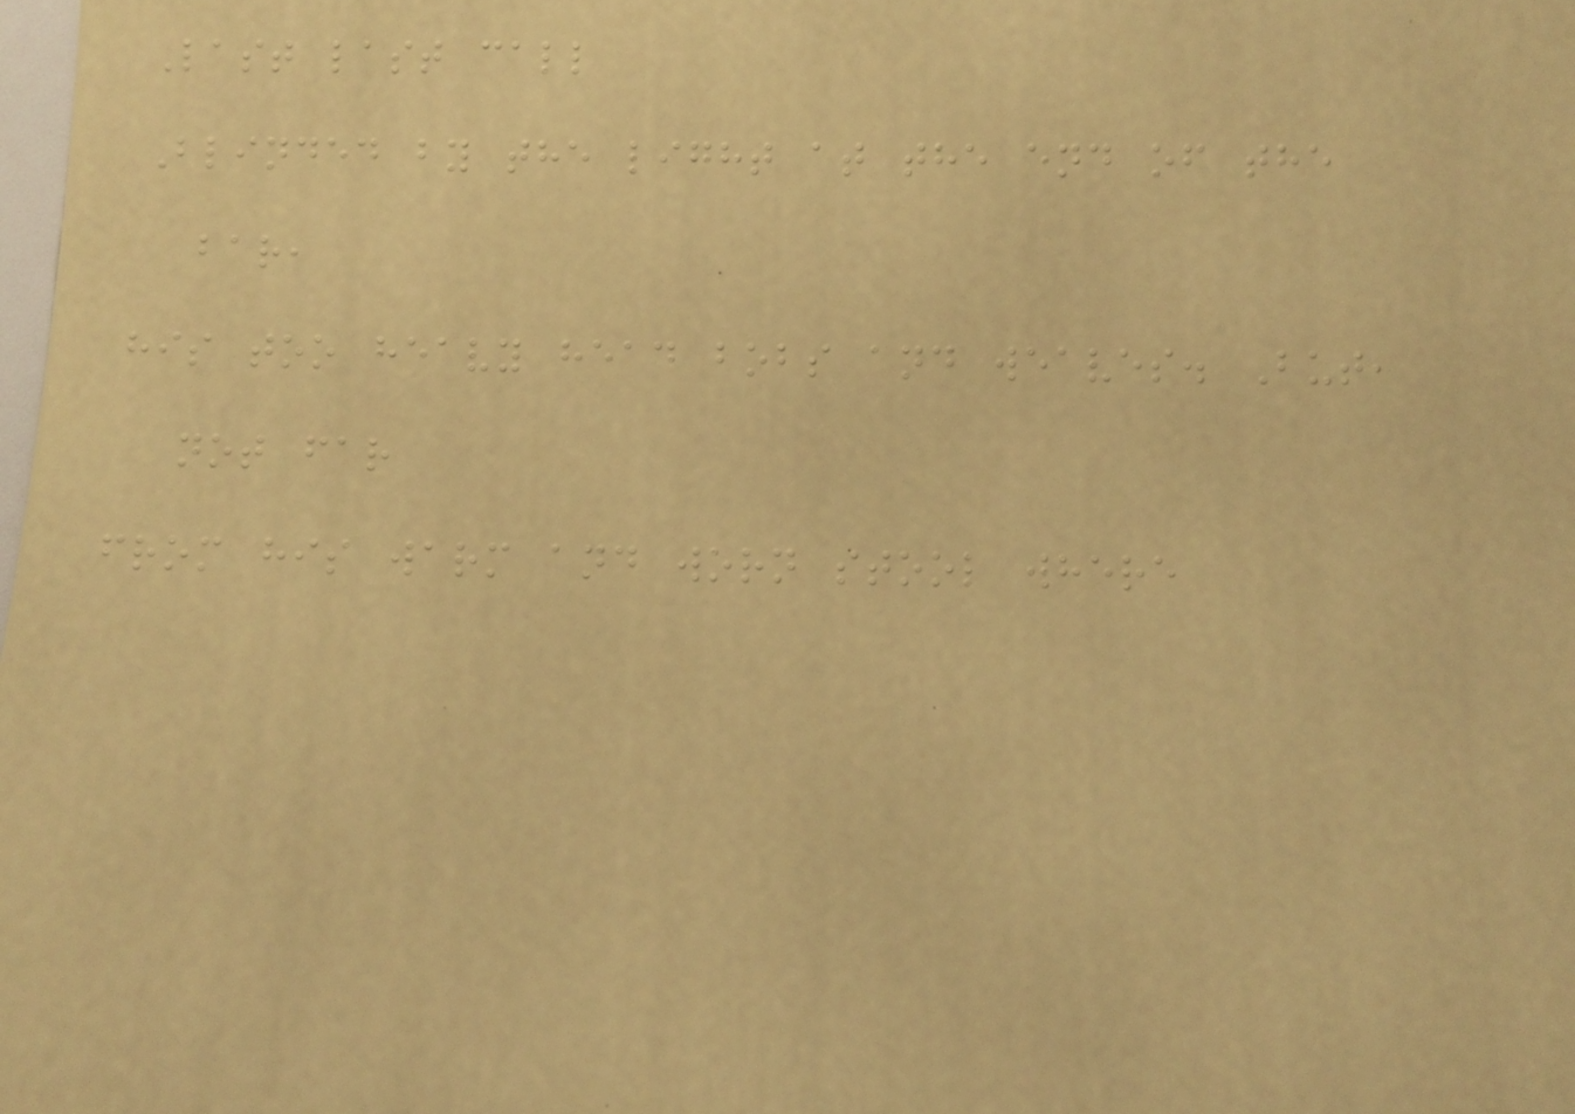Last last call
Blinded by the light at the end of the
bar,
his too heavy head bobs and weaves. But,
not far
from his warm and worn stool where
